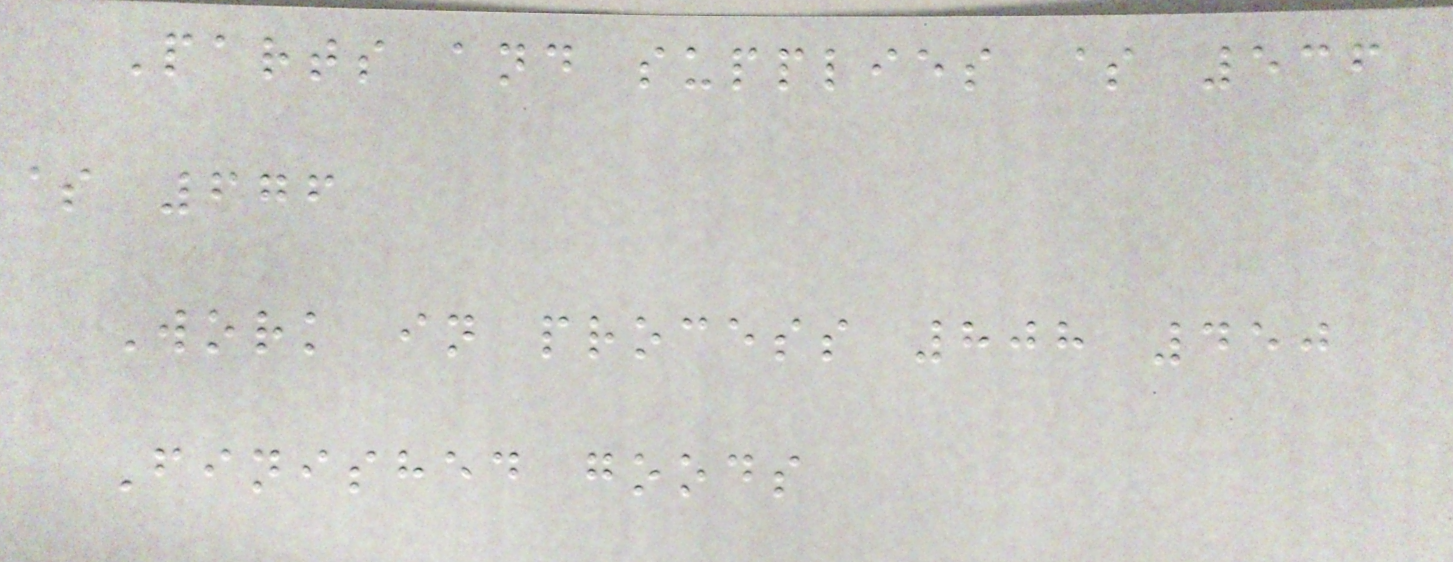Parts and supplies $ 536
$ 676
Work in process 808 450
Finished goods
